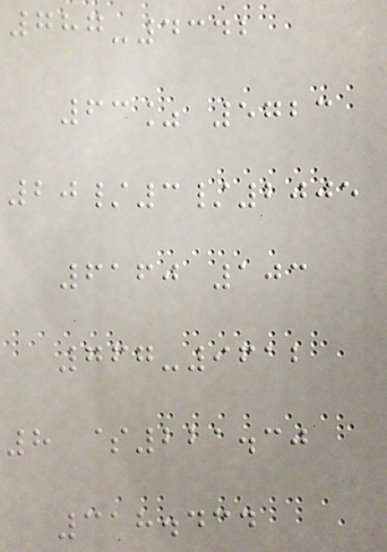787-4342
63% 5723
20/3/2005
6160 103
767-9612
8 $221.30
318.434
